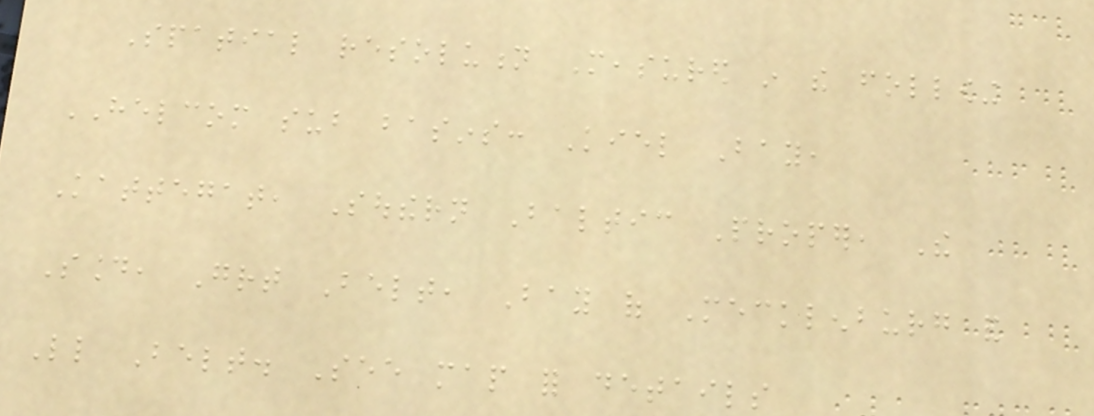Spatial resolution Measured in the following
HELCOM sub basins: Kiel Bay,
Kattegat, Southern Baltic Proper, The
Sound, Great Belt, Bay of Mecklenburg and
Little Belt. See map for details
